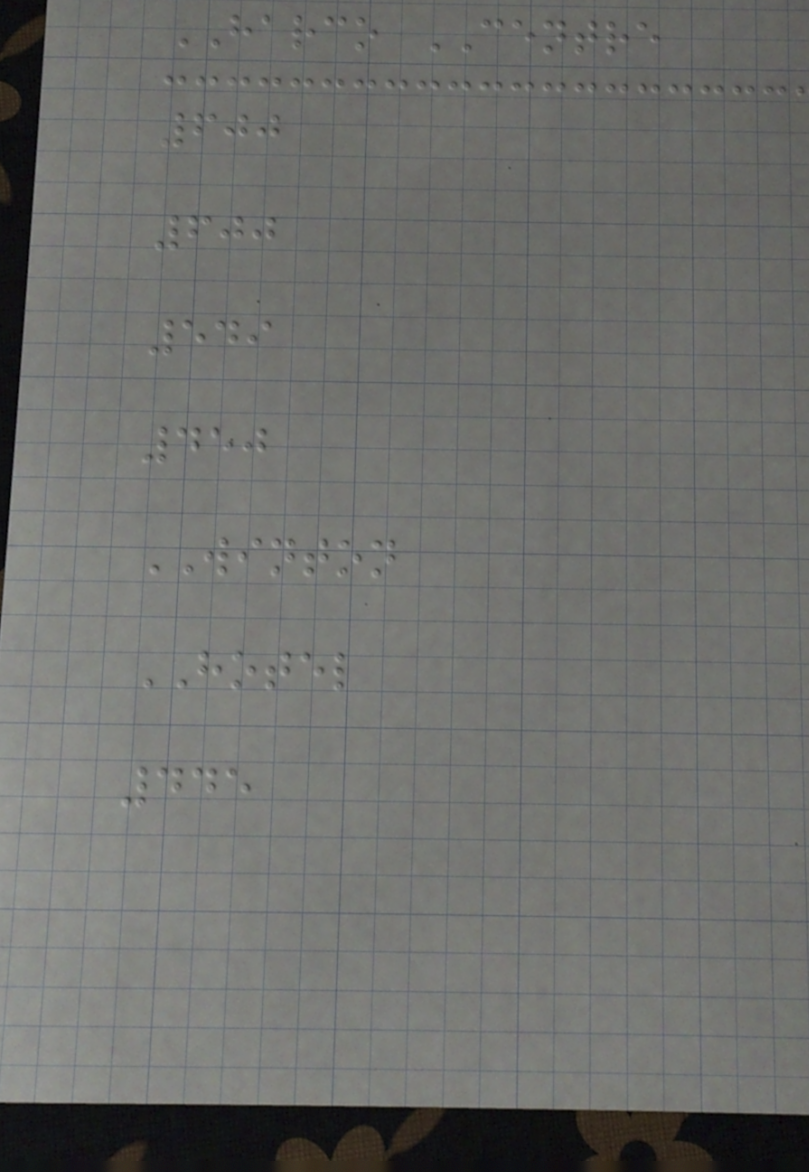HARCO CENTRE
600
600
549
450
WINTON
HOTEL
445
